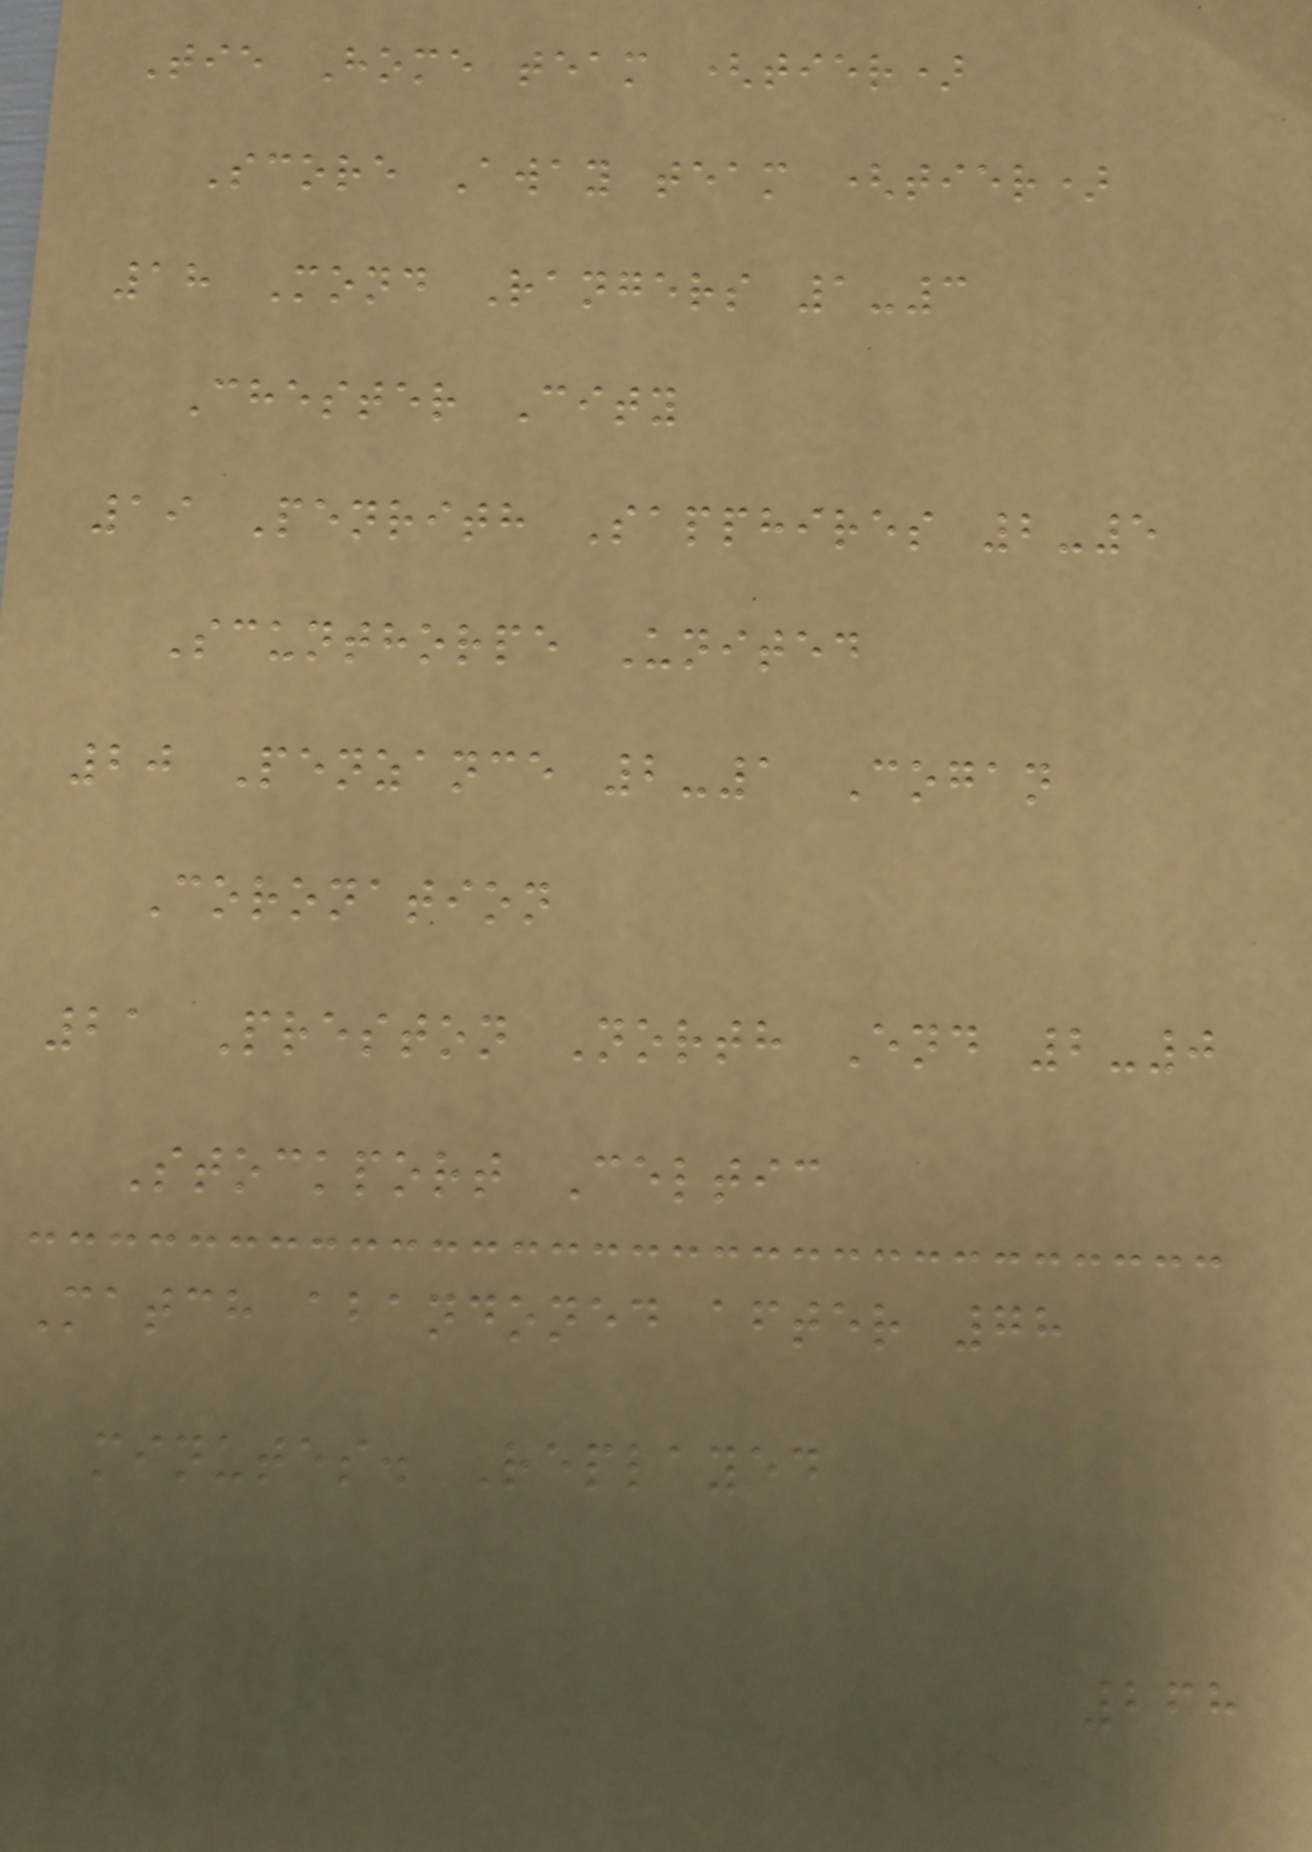Tie Home team (tier)
Score Away team (tier)
18 Mond Rangers 1-3
Chester City
19 Penrith Sapphires 2-5
Scunthorpe United
20 Penzance 2-1 Cogan
Coronation
21 Preston North End 2-0
Stockport Celtic
Match abandoned after 78
minutes. Replayed
268
